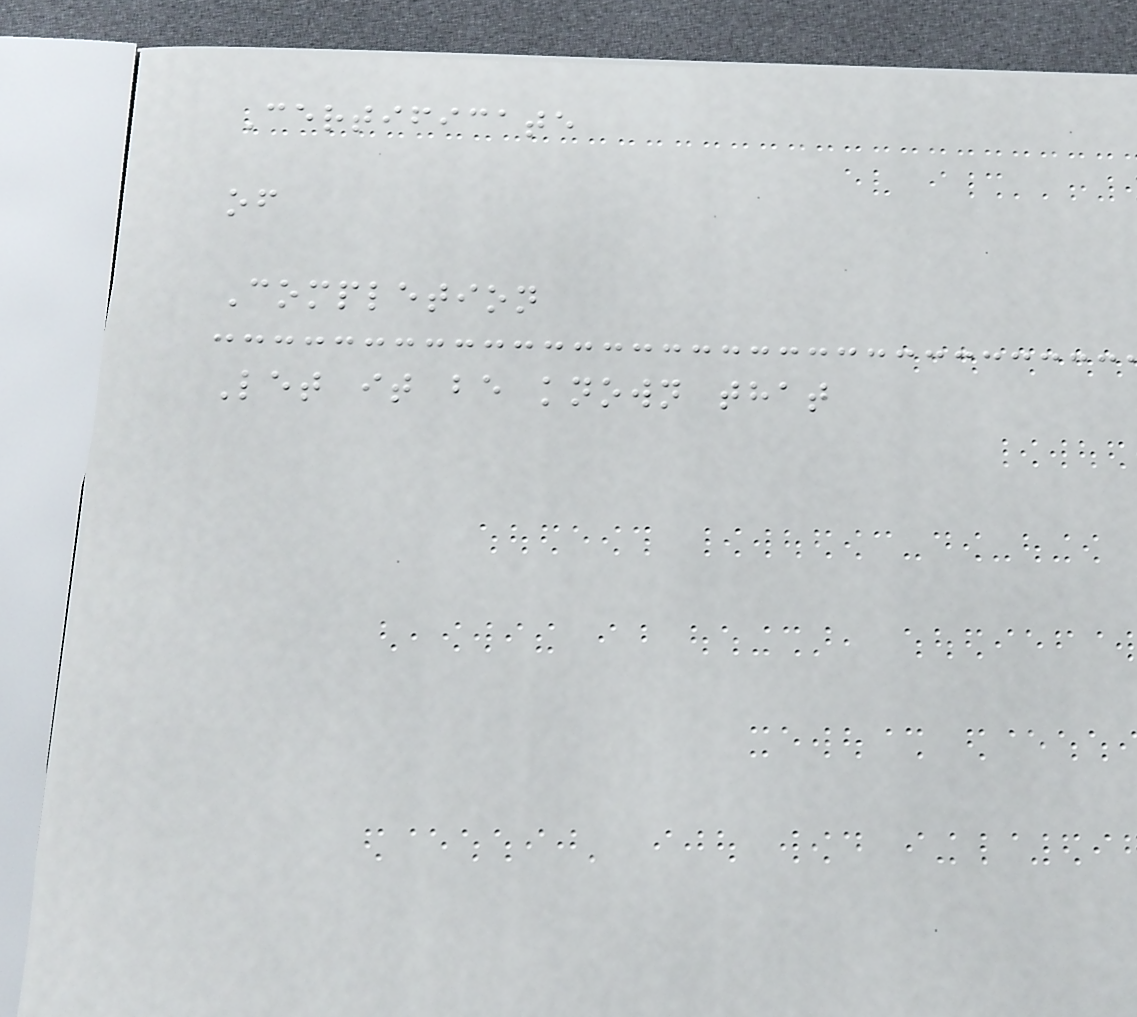Certificate
of
Completion
Let it be known that
